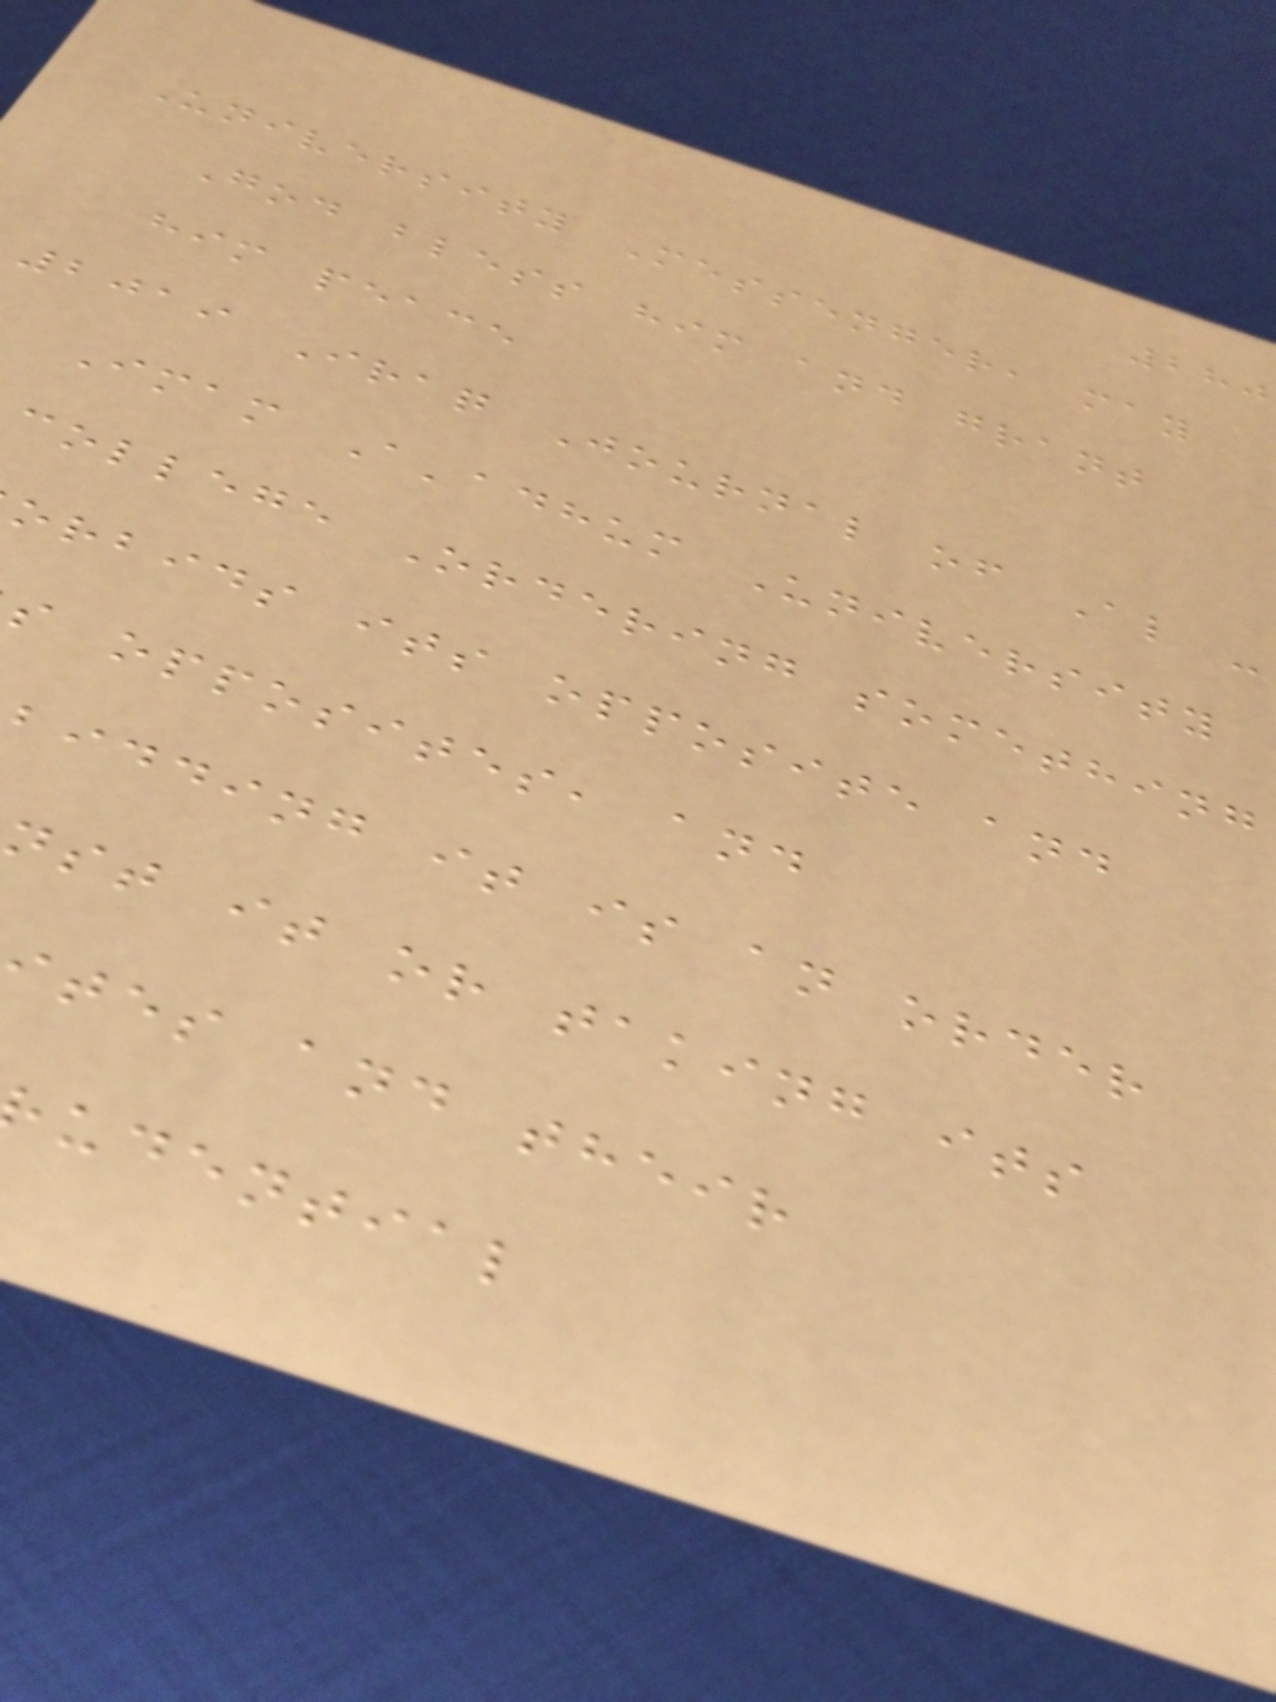280
University Messenger, may
God bless him and grant
him peace
2019 Iraq Journal of Al -
Imam A'adhum University
college Ordering something
orbids its opposite and
s opposites, and
bidding it is an order
nst it or taking its
tes and their
udential
